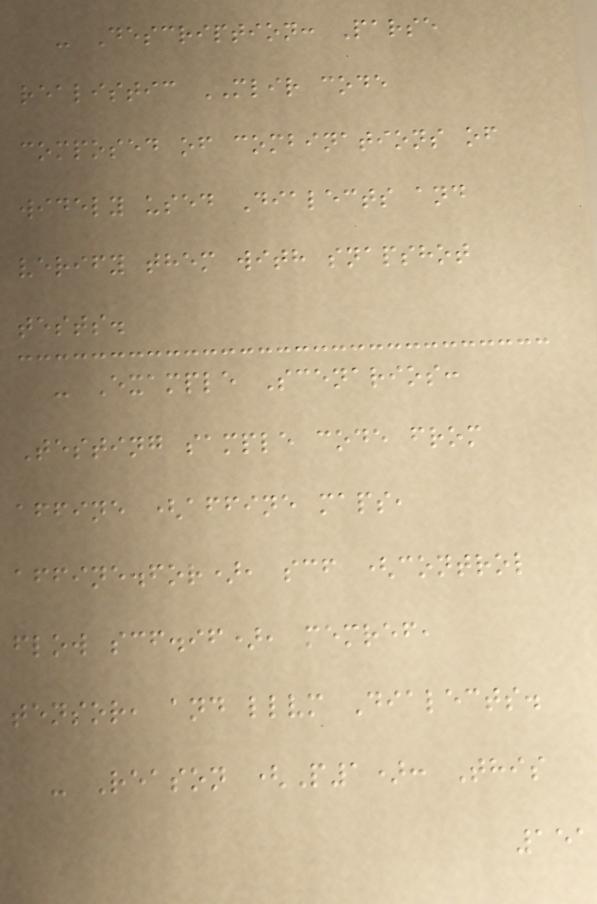- Description: Parse
realistic MLIR code
composed of combinations of
widely used Dialects and
verify them with snapshot
tests.
- Example Scenarios:
Testing sample code from
affine (affine maps,
affine.for), scf (control
flow scf.if), memref,
tensor, and llvm Dialects.
- Reason (P1): This
151
